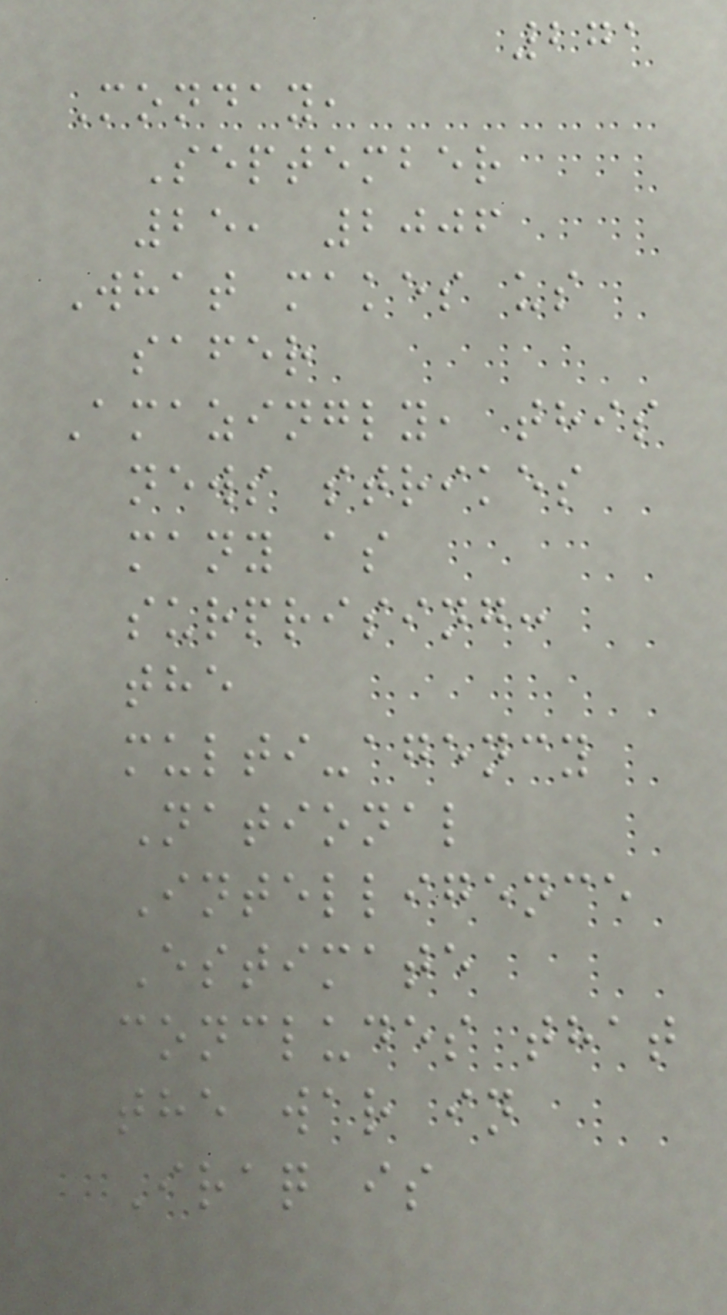271
Monday,
September
25, 2006
What makes us
safer
Amazingly, this
news strikes
many as
surprising:
the
multi-agency
National
Intelligence
Estimate
concludes that
the war in
Iraq is
